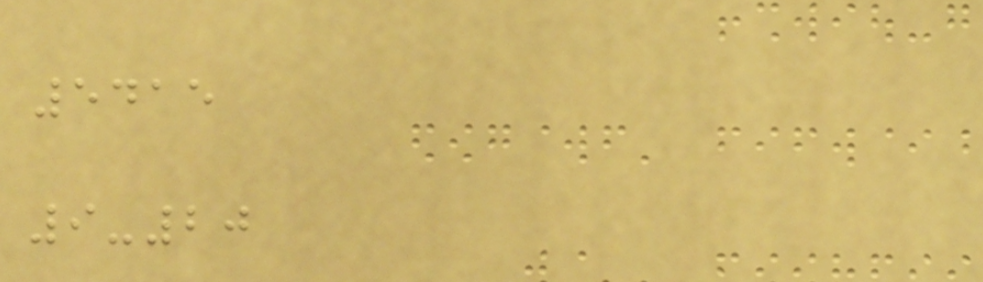5415
9-20
